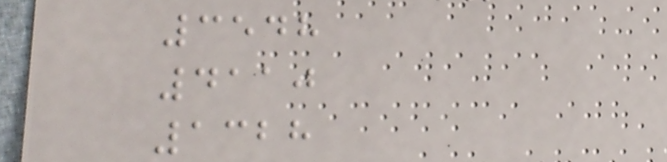3548
4110
1328
